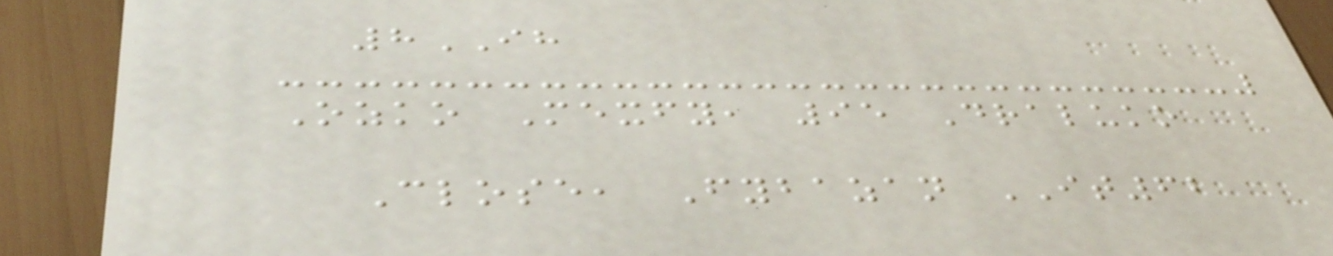8IH
Ozko Mexfy, 95 Draluko
Close, Fybazan IT62
